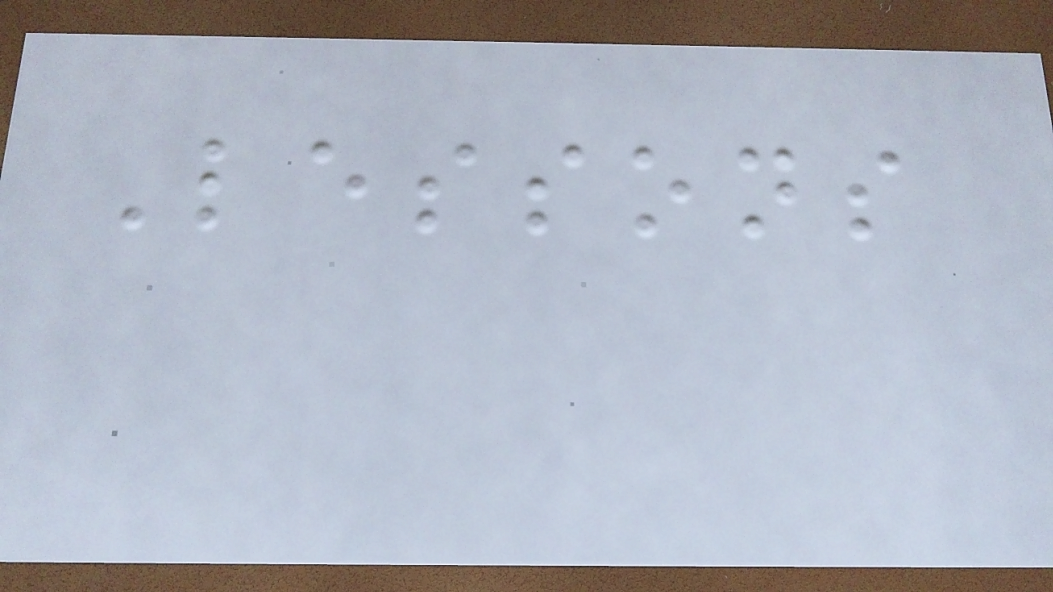Lessons
